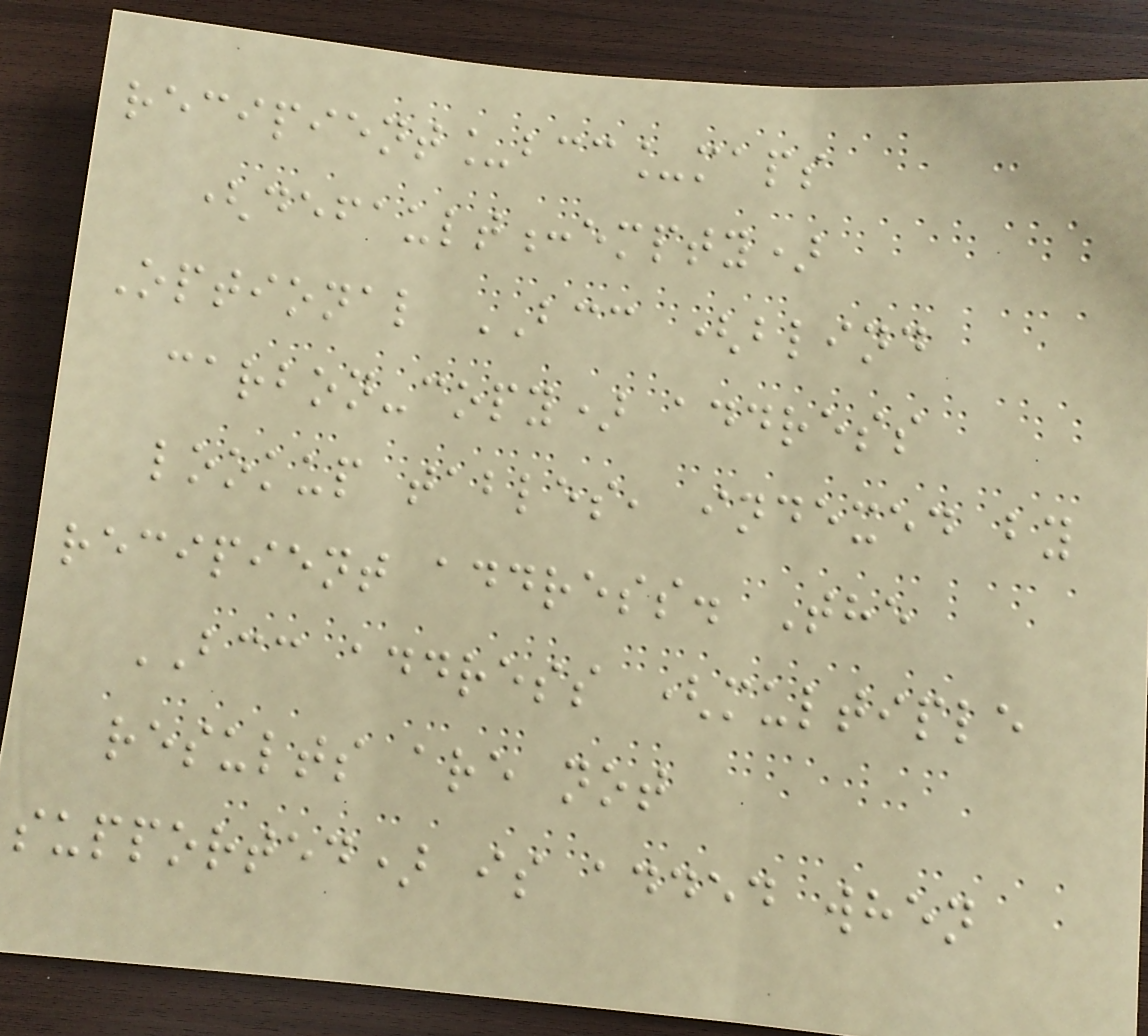recipient_bcc_maps
(default:empty)
Optional BCC (blind
carbon-copy) address
lookup tables, indexed by
recipient address. The
BCC address (multiple
results are not
supported) is added when
